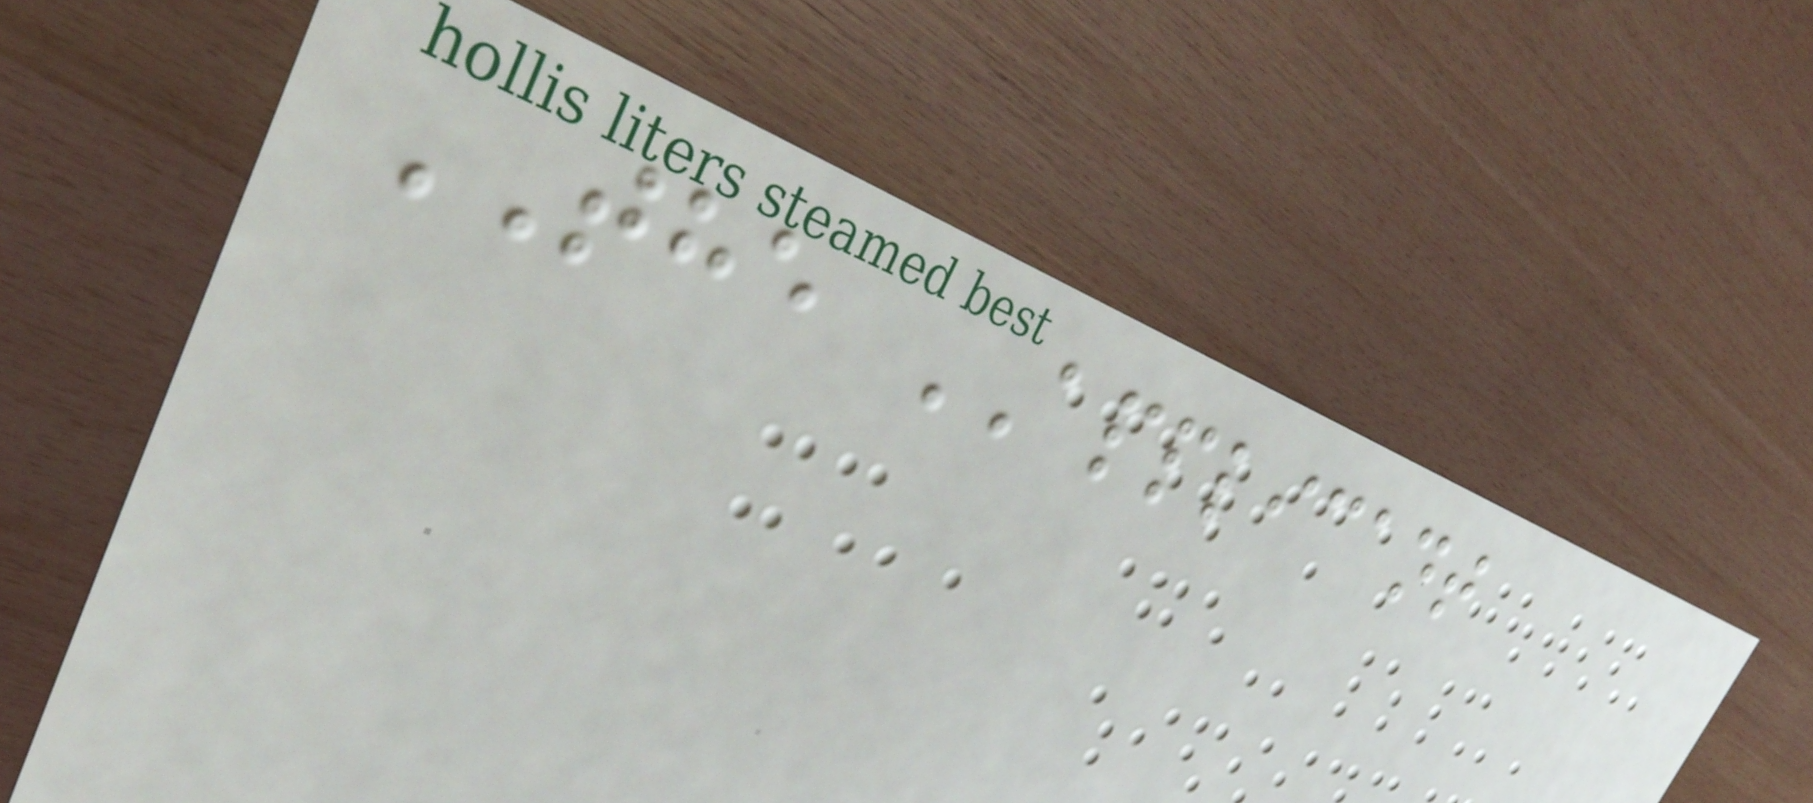THE APPLICANT
